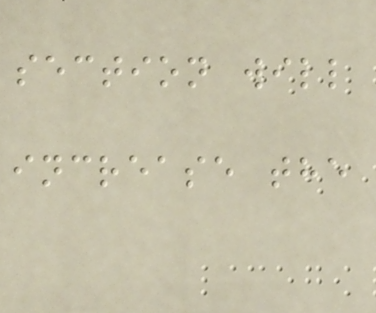section will
increase the
